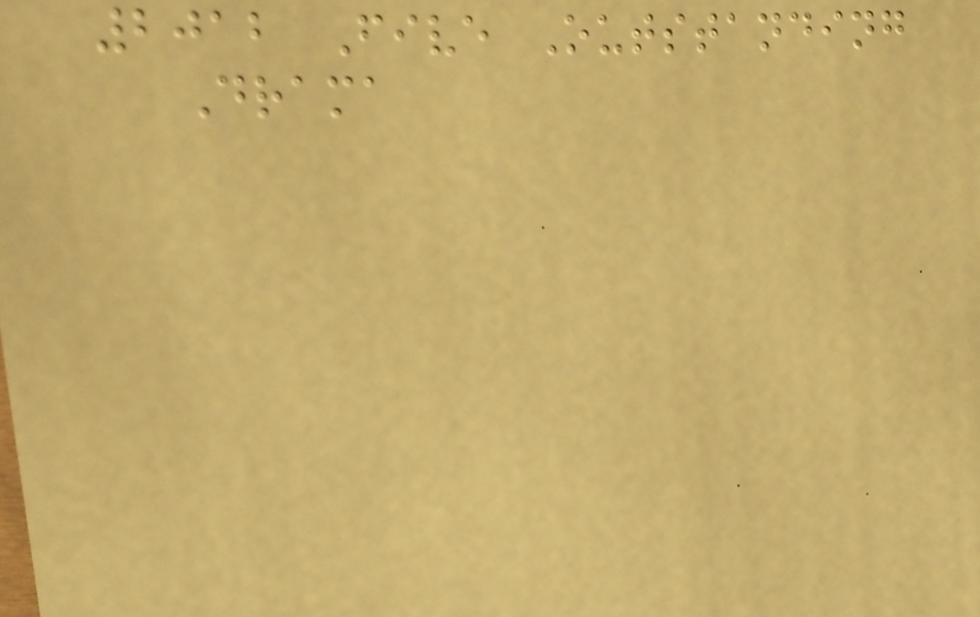2012 Five Outstanding
Drama
